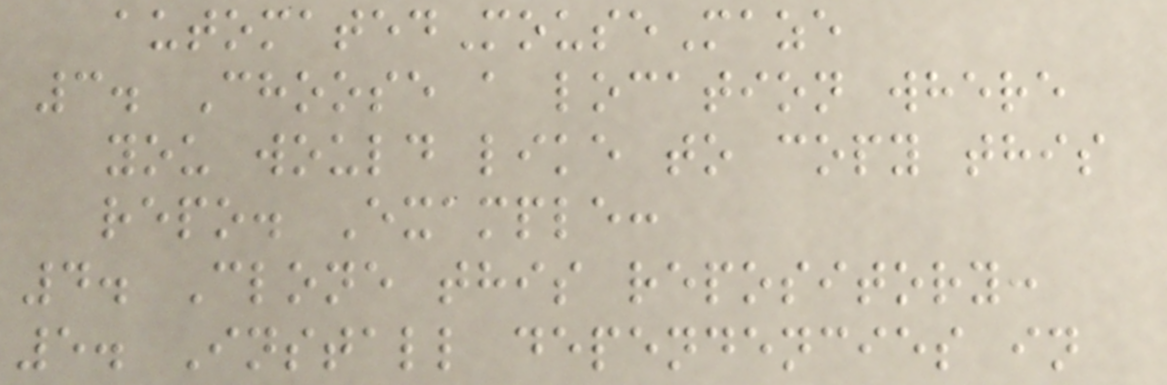automatedMouseMaze
3. Choose a location where
you would like to copy this
repo. Example:
4. Clone this repository:
5. Install dependencies in
